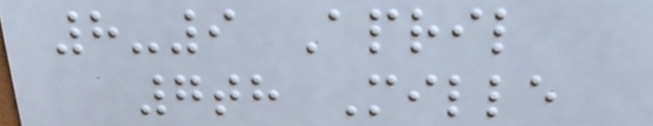8-9 April
7th Mille
